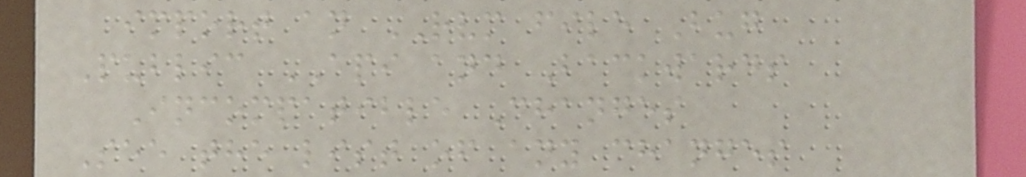import an RVM file Bug
Public API and Backwards
Incompatible Changes
See the list of any changes
